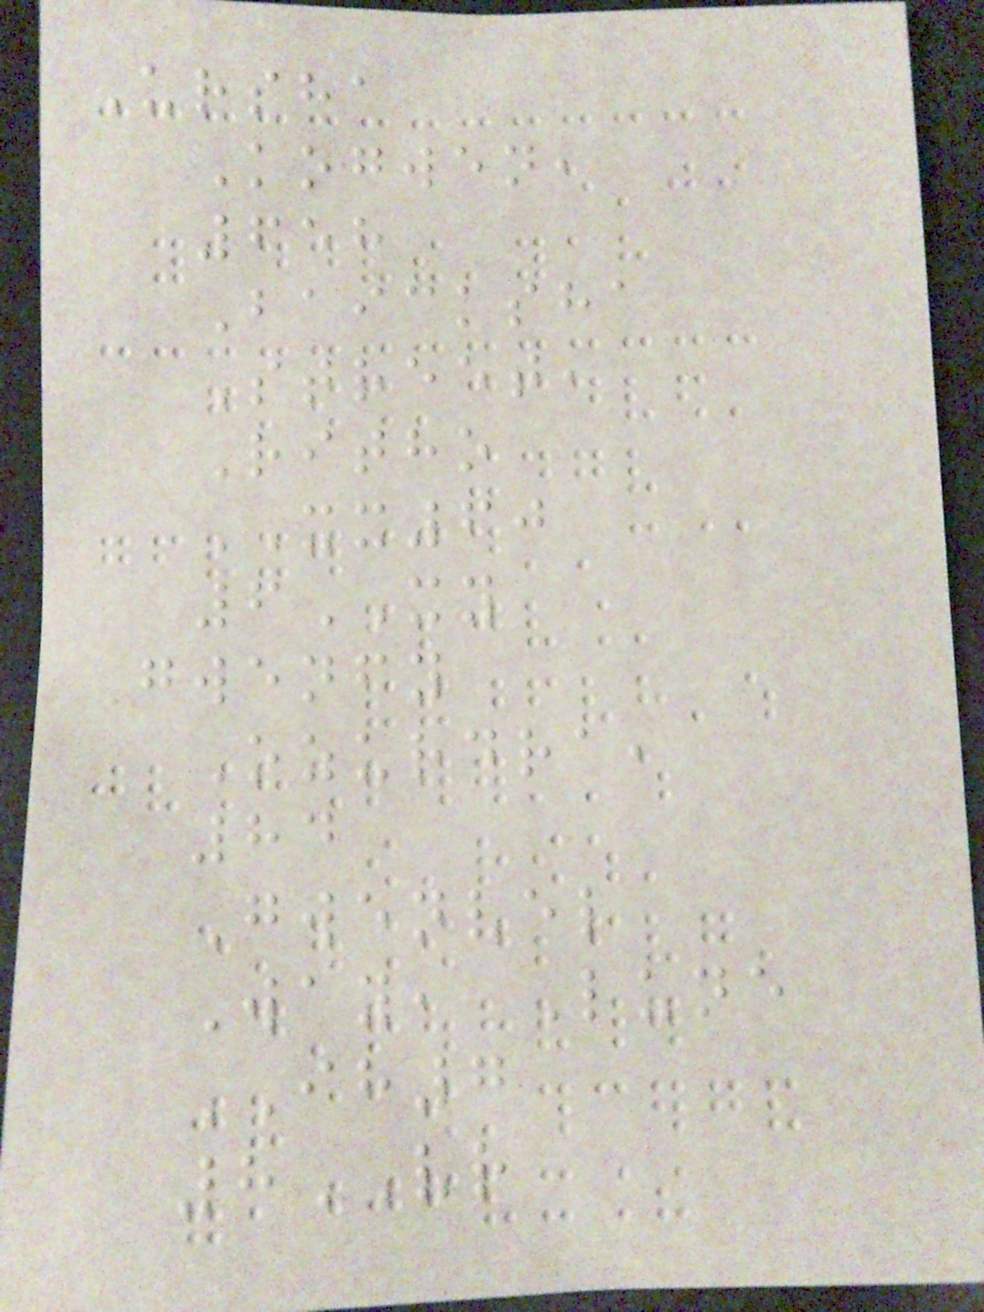Ursha
Kogwen,
658
Baicksha
Street,
Ritho
XX60
6XY
Gwenfy
Ozurdra,
84
Gwenvel
Way, Lune
IH7
8VR
